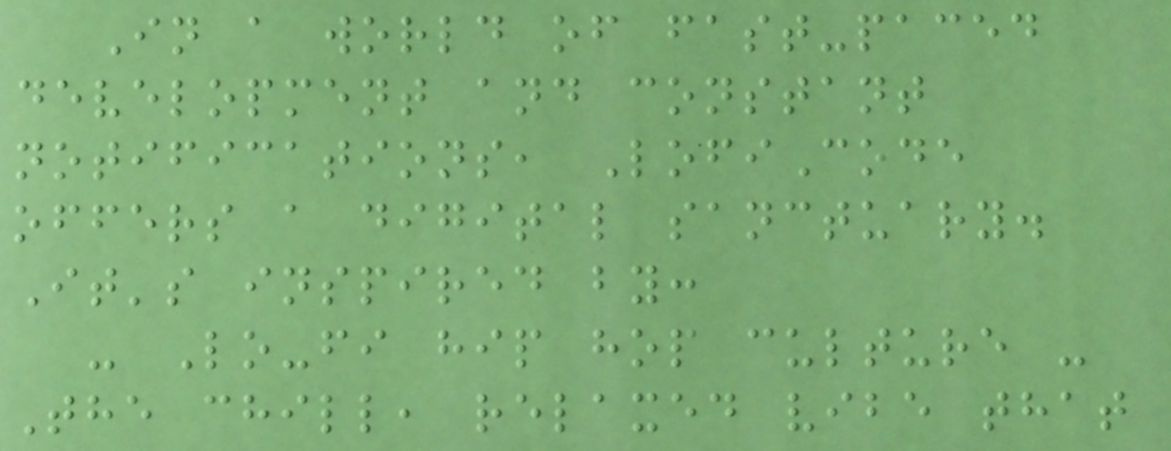In a world of fast-paced
development and constant
notifications, LofiCode
offers a digital sanctuary.
It's inspired by:
- Lo-fi hip hop culture -
The chill, relaxed vibe that
